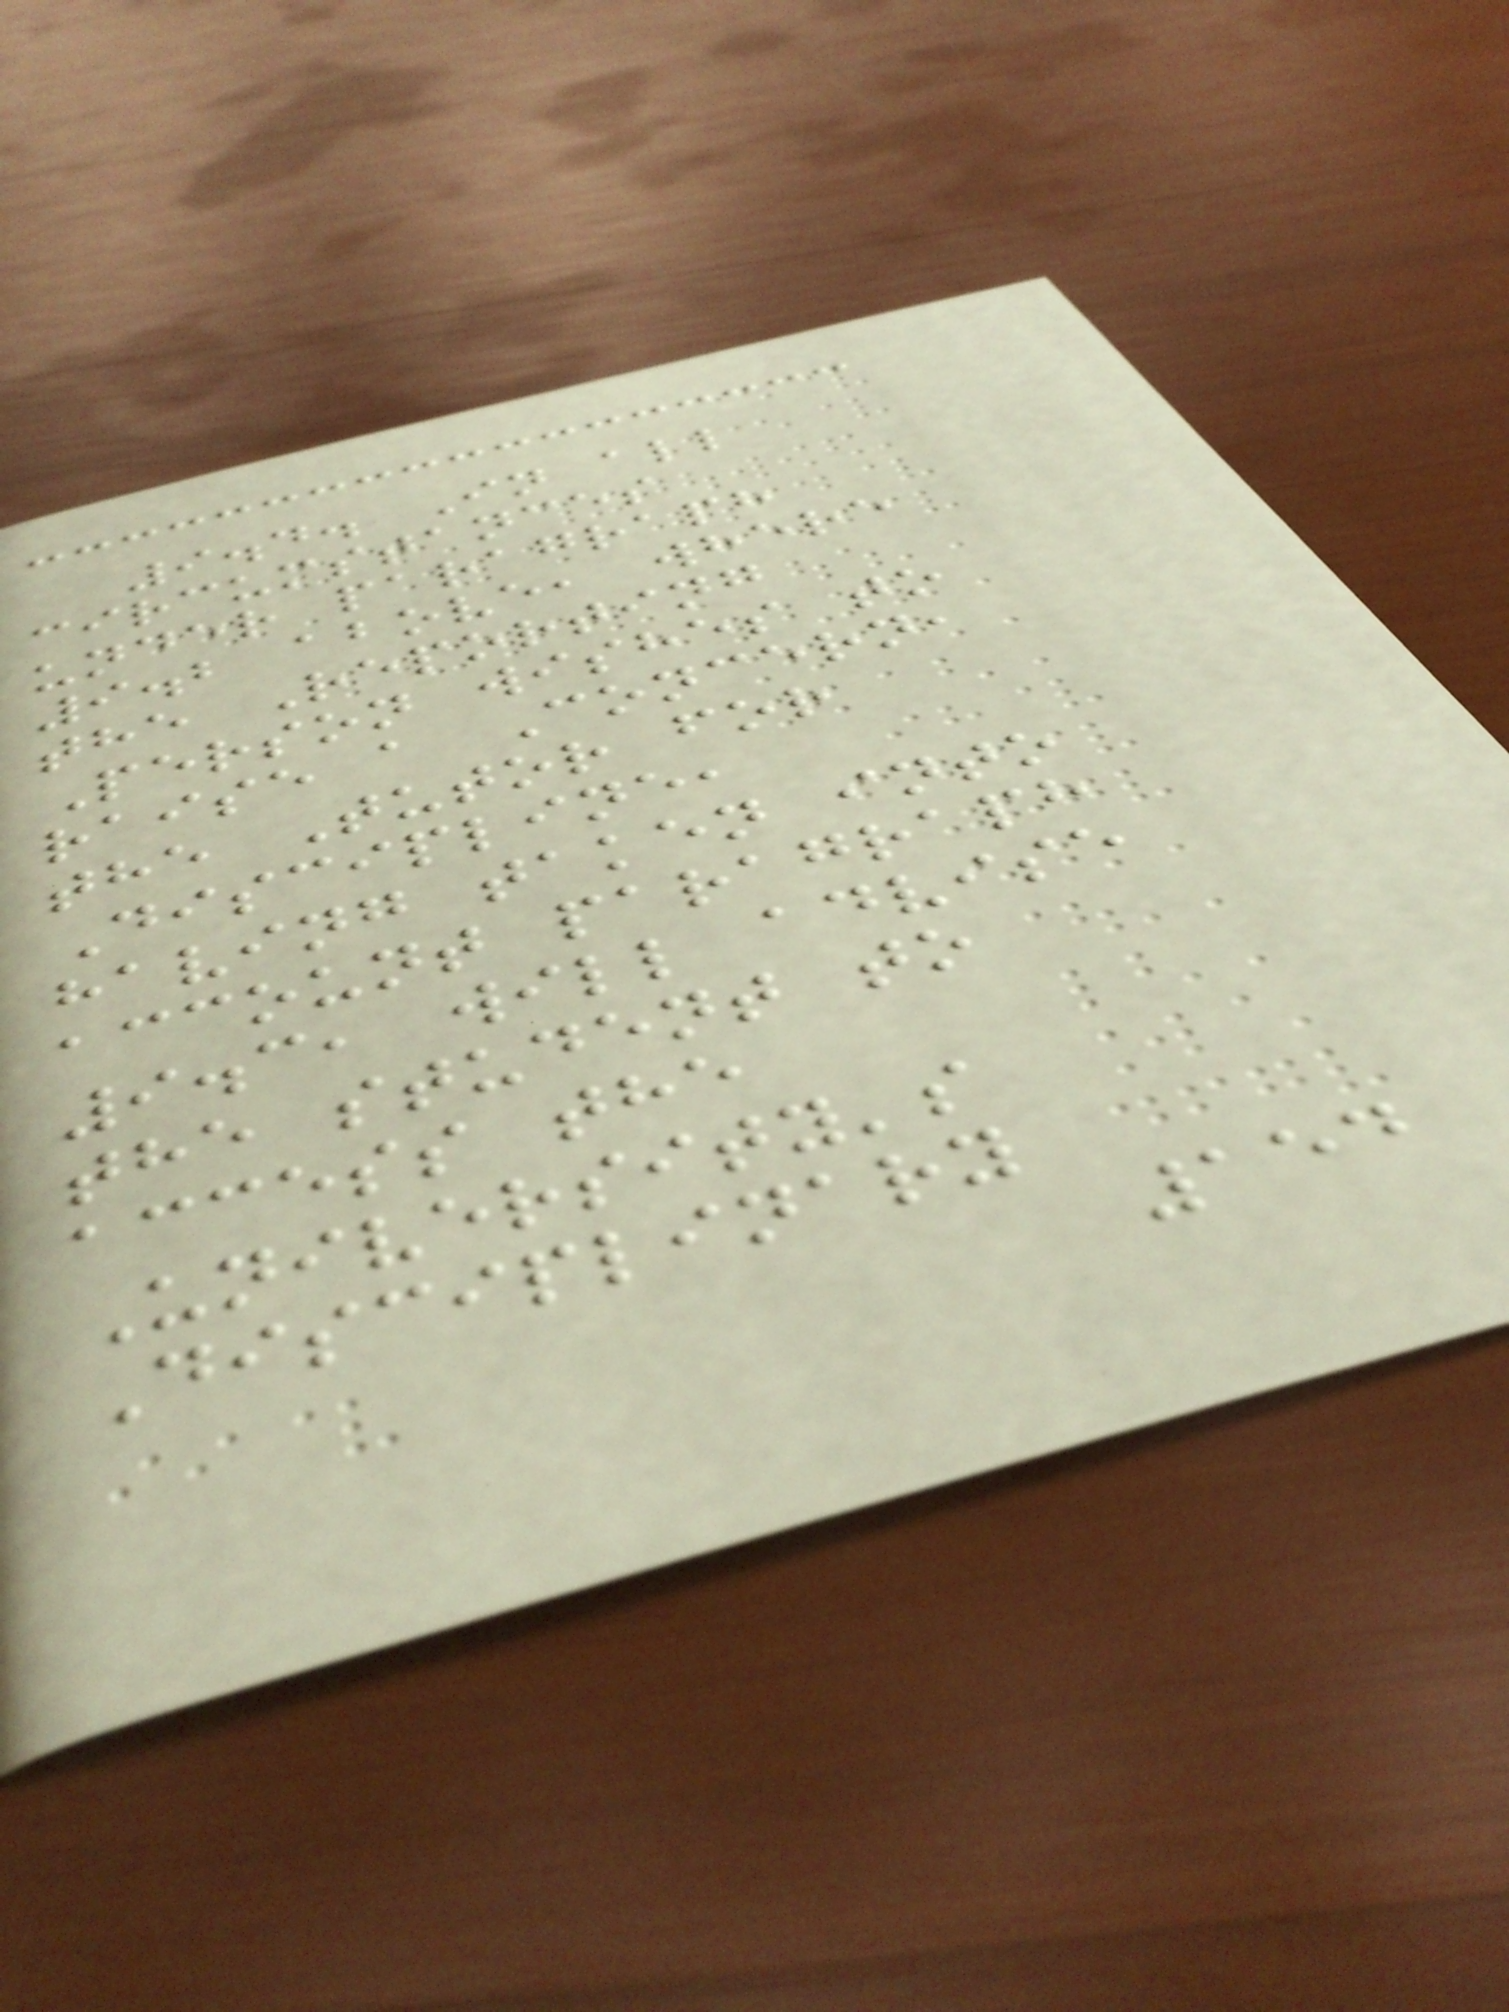9.4. In all
circumstances
under paragraph
9.2 above, where
the Reporting
Person wishes to
raise a Concern,
the Tutor for
Discipline,
having taken into
account paragraph
9.3, will advise
the student to
access the
University's
Disciplinary
154
